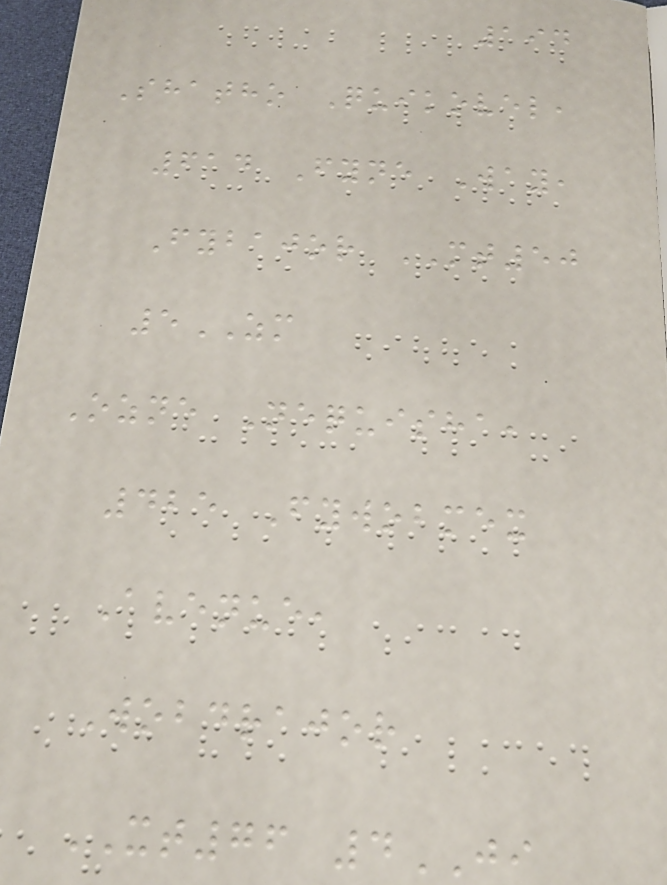194
Shatho Quikovel,
614 Fyne Way,
Fybajor MT50
5ZM
Ozne Nequisha,
425 Fywobmex
Avenue,
Wobdrajor
XT76 4JI
